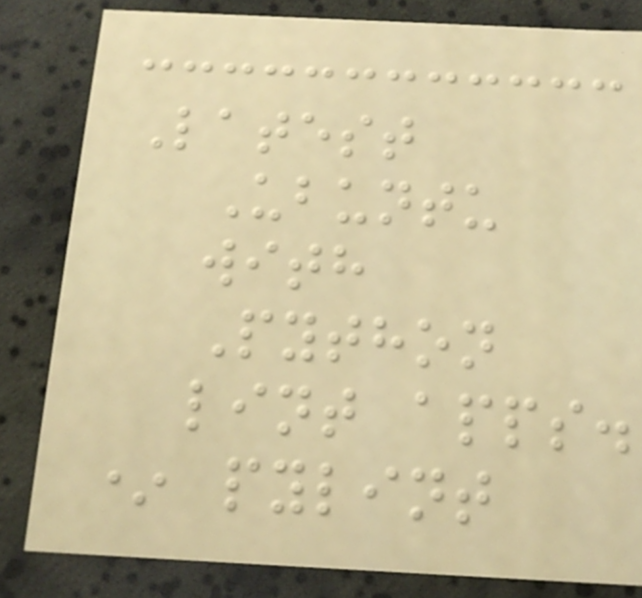Latest
Ubuntu
with
Python
lint apps.
* pylint
